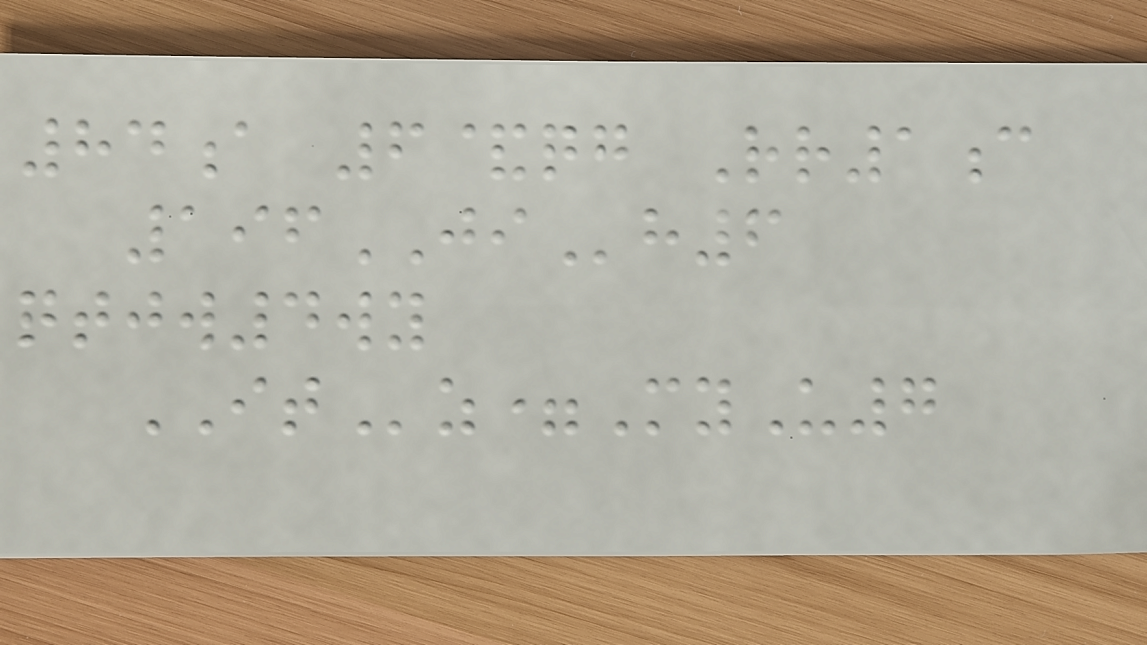84a 6&qg Rr1c
196JIh6
qtjw4wy
ITz=MyU7
